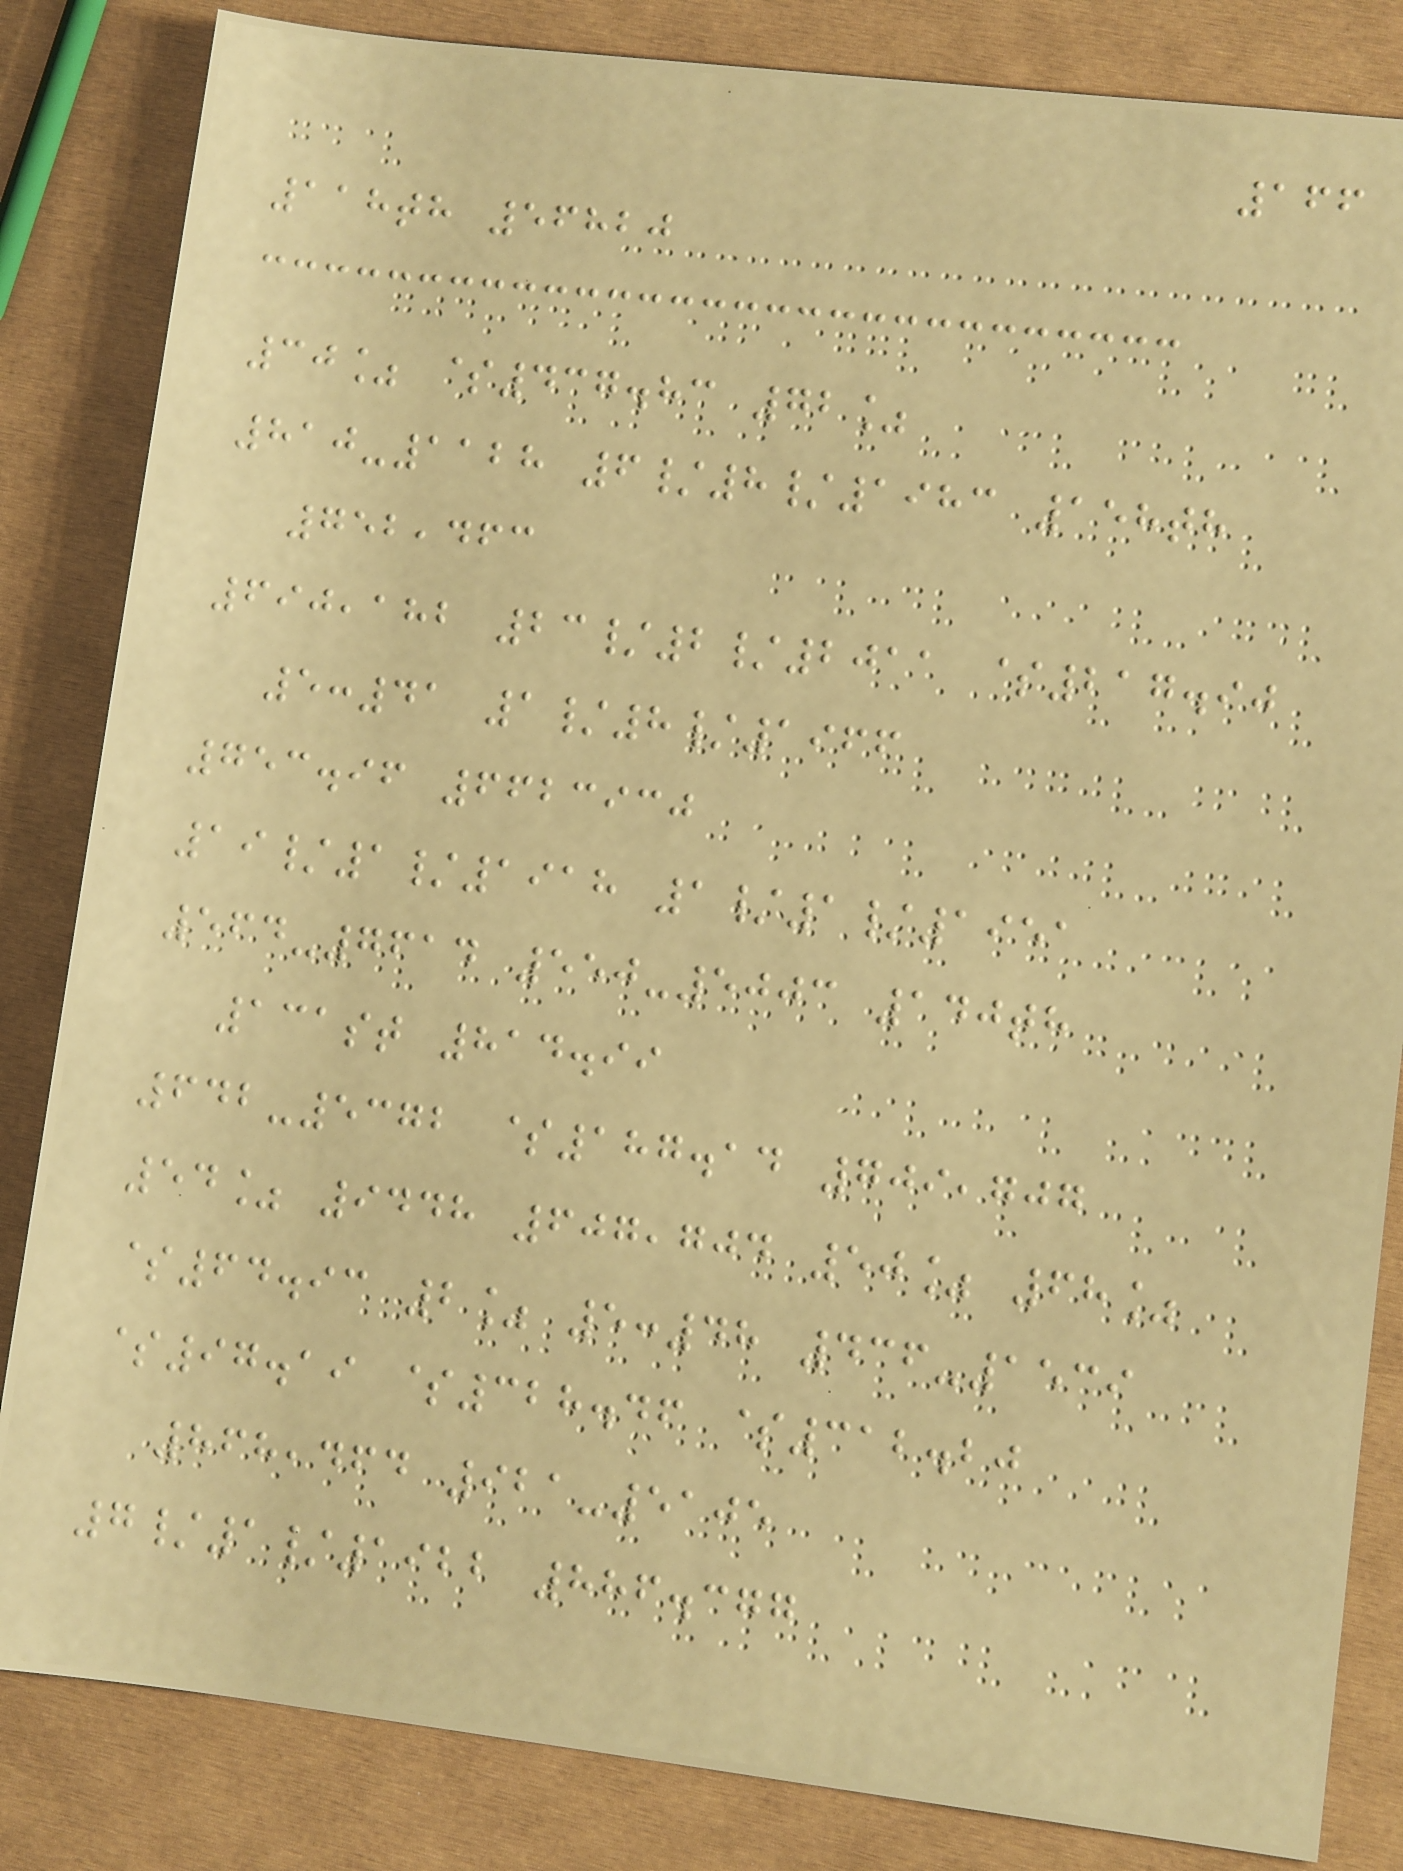166
118th 56820
30% $437.83 72%
810-1128 6/8/1983 158th
752,463
690,182 23/2/2011 $217.90
5:41 1/8/1966
753.96 6623930
19/1/1918 1/1/1951
564-7614 550-5003 140th
131st 814.99
642-5372 $187.14 709,707
54% 9448 607,704 50% 68%
$64.93 2% 5:48 436-1539
$97.19 $328.46 $312.20
868,464 921-5105
7/1/1922 886.377
